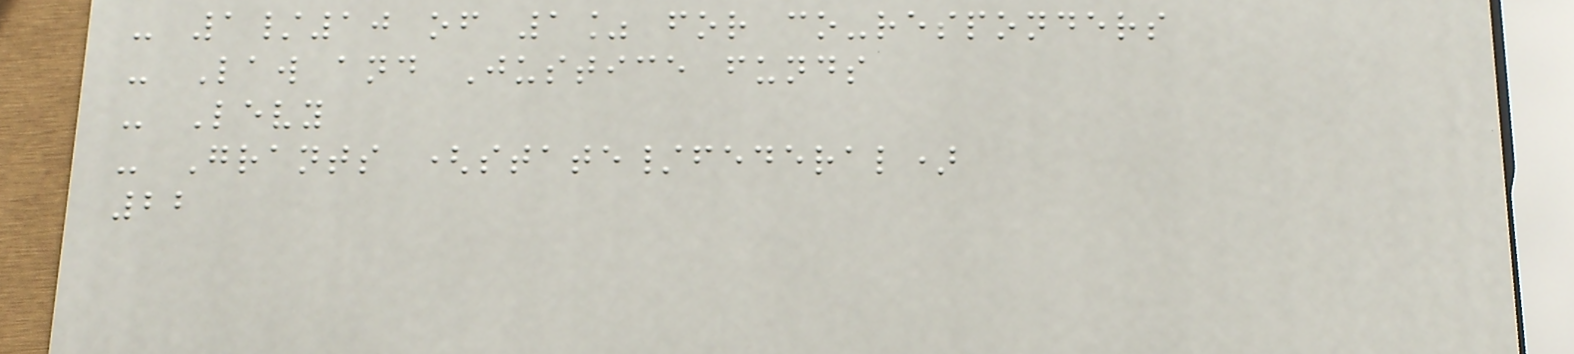- 1/10 of 1% for co-responders
- Law and Justice funds
- Levy
- Grants (state/federal)
22
